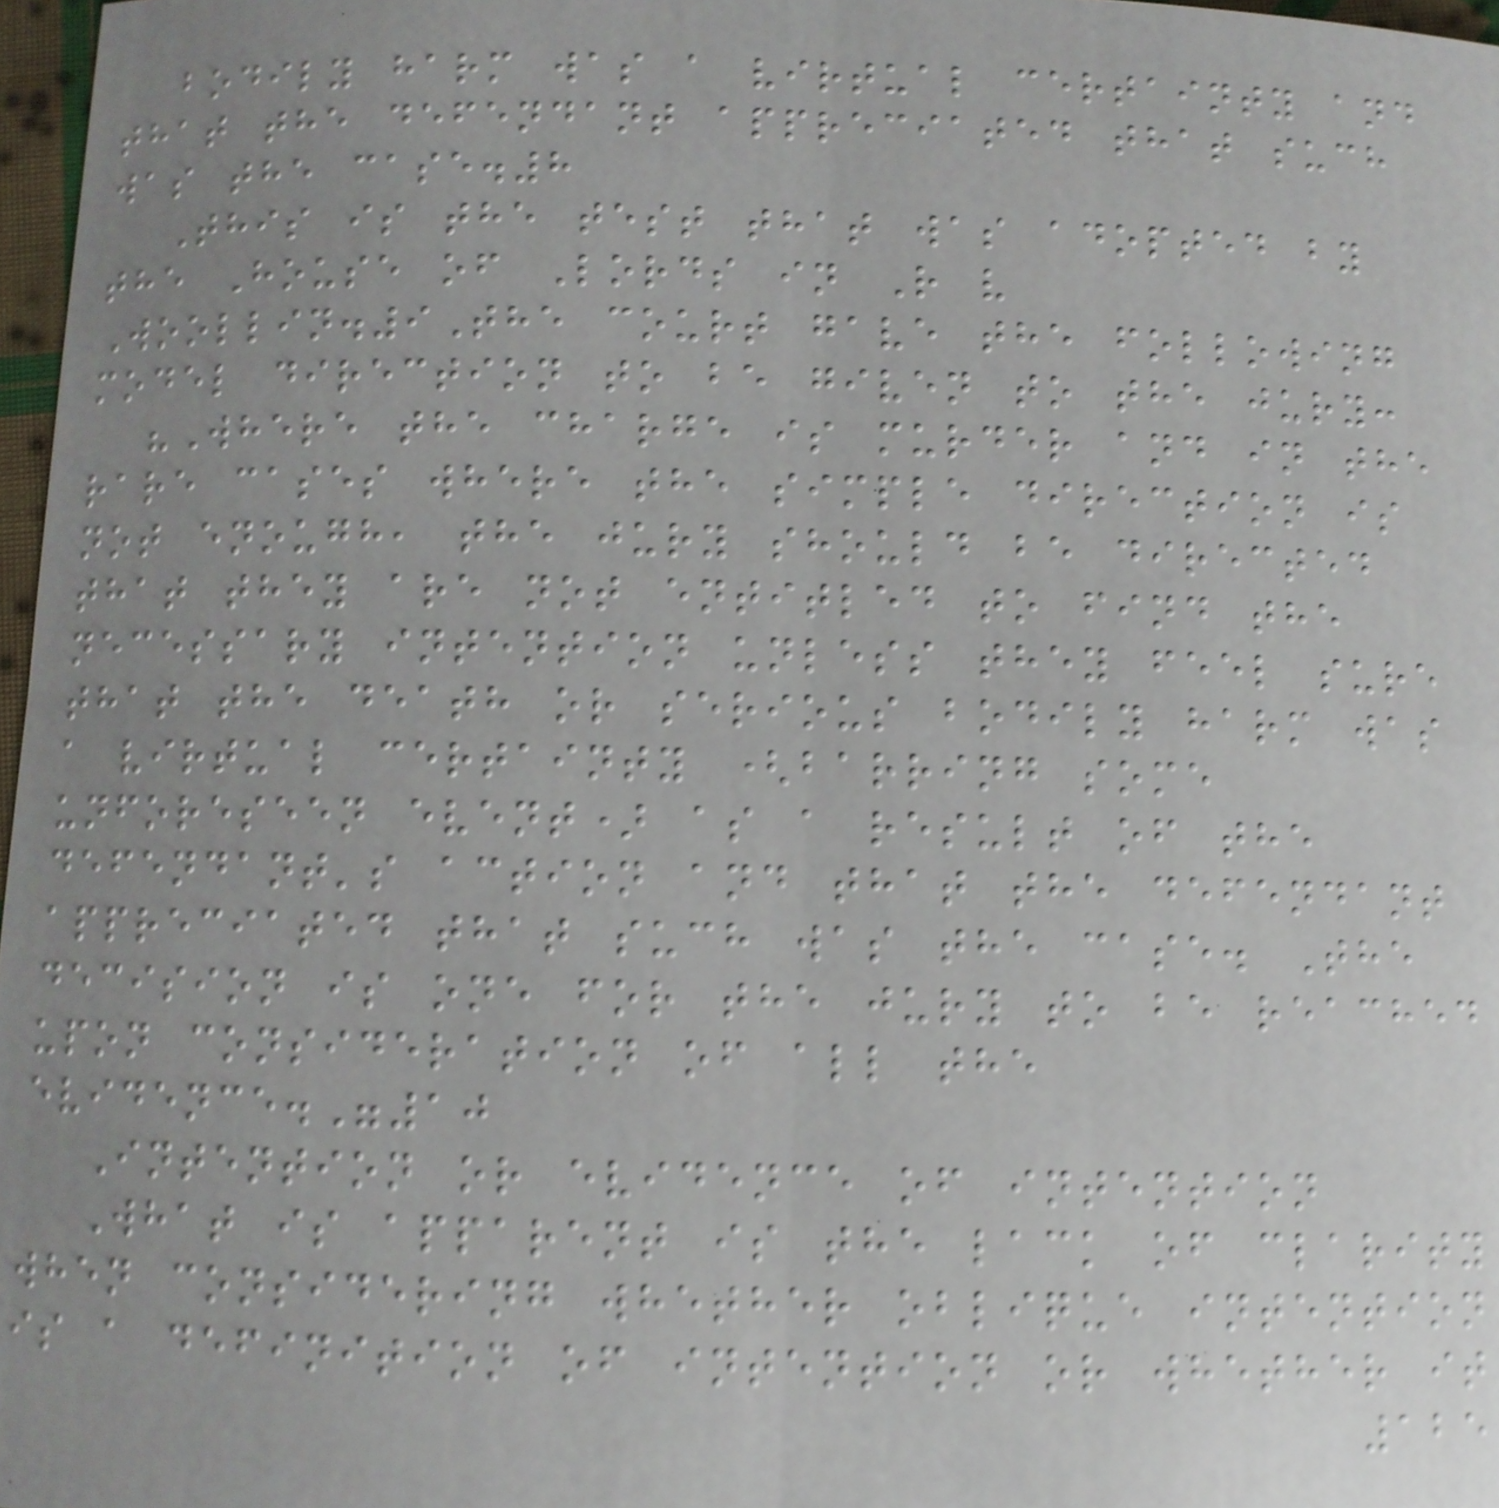bodily harm was a virtual certainty and
that the defendant appreciated that such
was the case.8
This is the test that was adopted by
the House of Lords in R v
Woollin.9The court gave the following
model direction to be given to the jury:
"Where the charge is murder and in the
rare cases where the simple direction is
not enough, the jury should be directed
that they are not entitled to find the
necessary intention unless they feel sure
that the death or serious bodily harm was
a virtual certainty (barring some
unforeseen event) as a result of the
defendant's action and that the defendant
appreciated that such was the case. The
decision is one for the jury to be reached
upon consideration of all the
evidence."10
Intention or evidence of intention
What is apparent is the lack of clarity
when considering whether oblique intention
is a definition of intention or whether it
125
